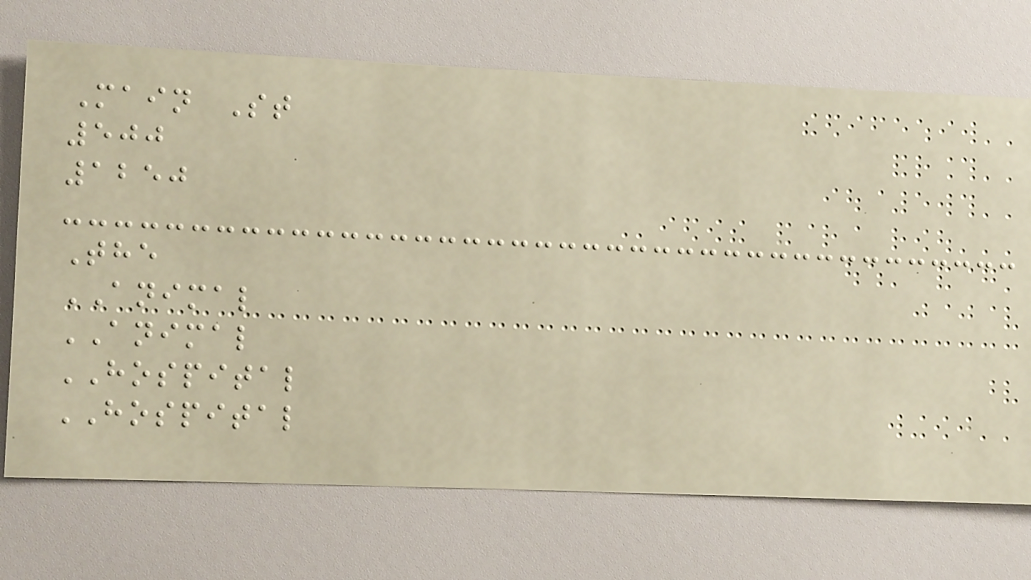Main St
500
1250
The
ANIMAL
ANIMAL
HOSPITAL
HOSPITAL
